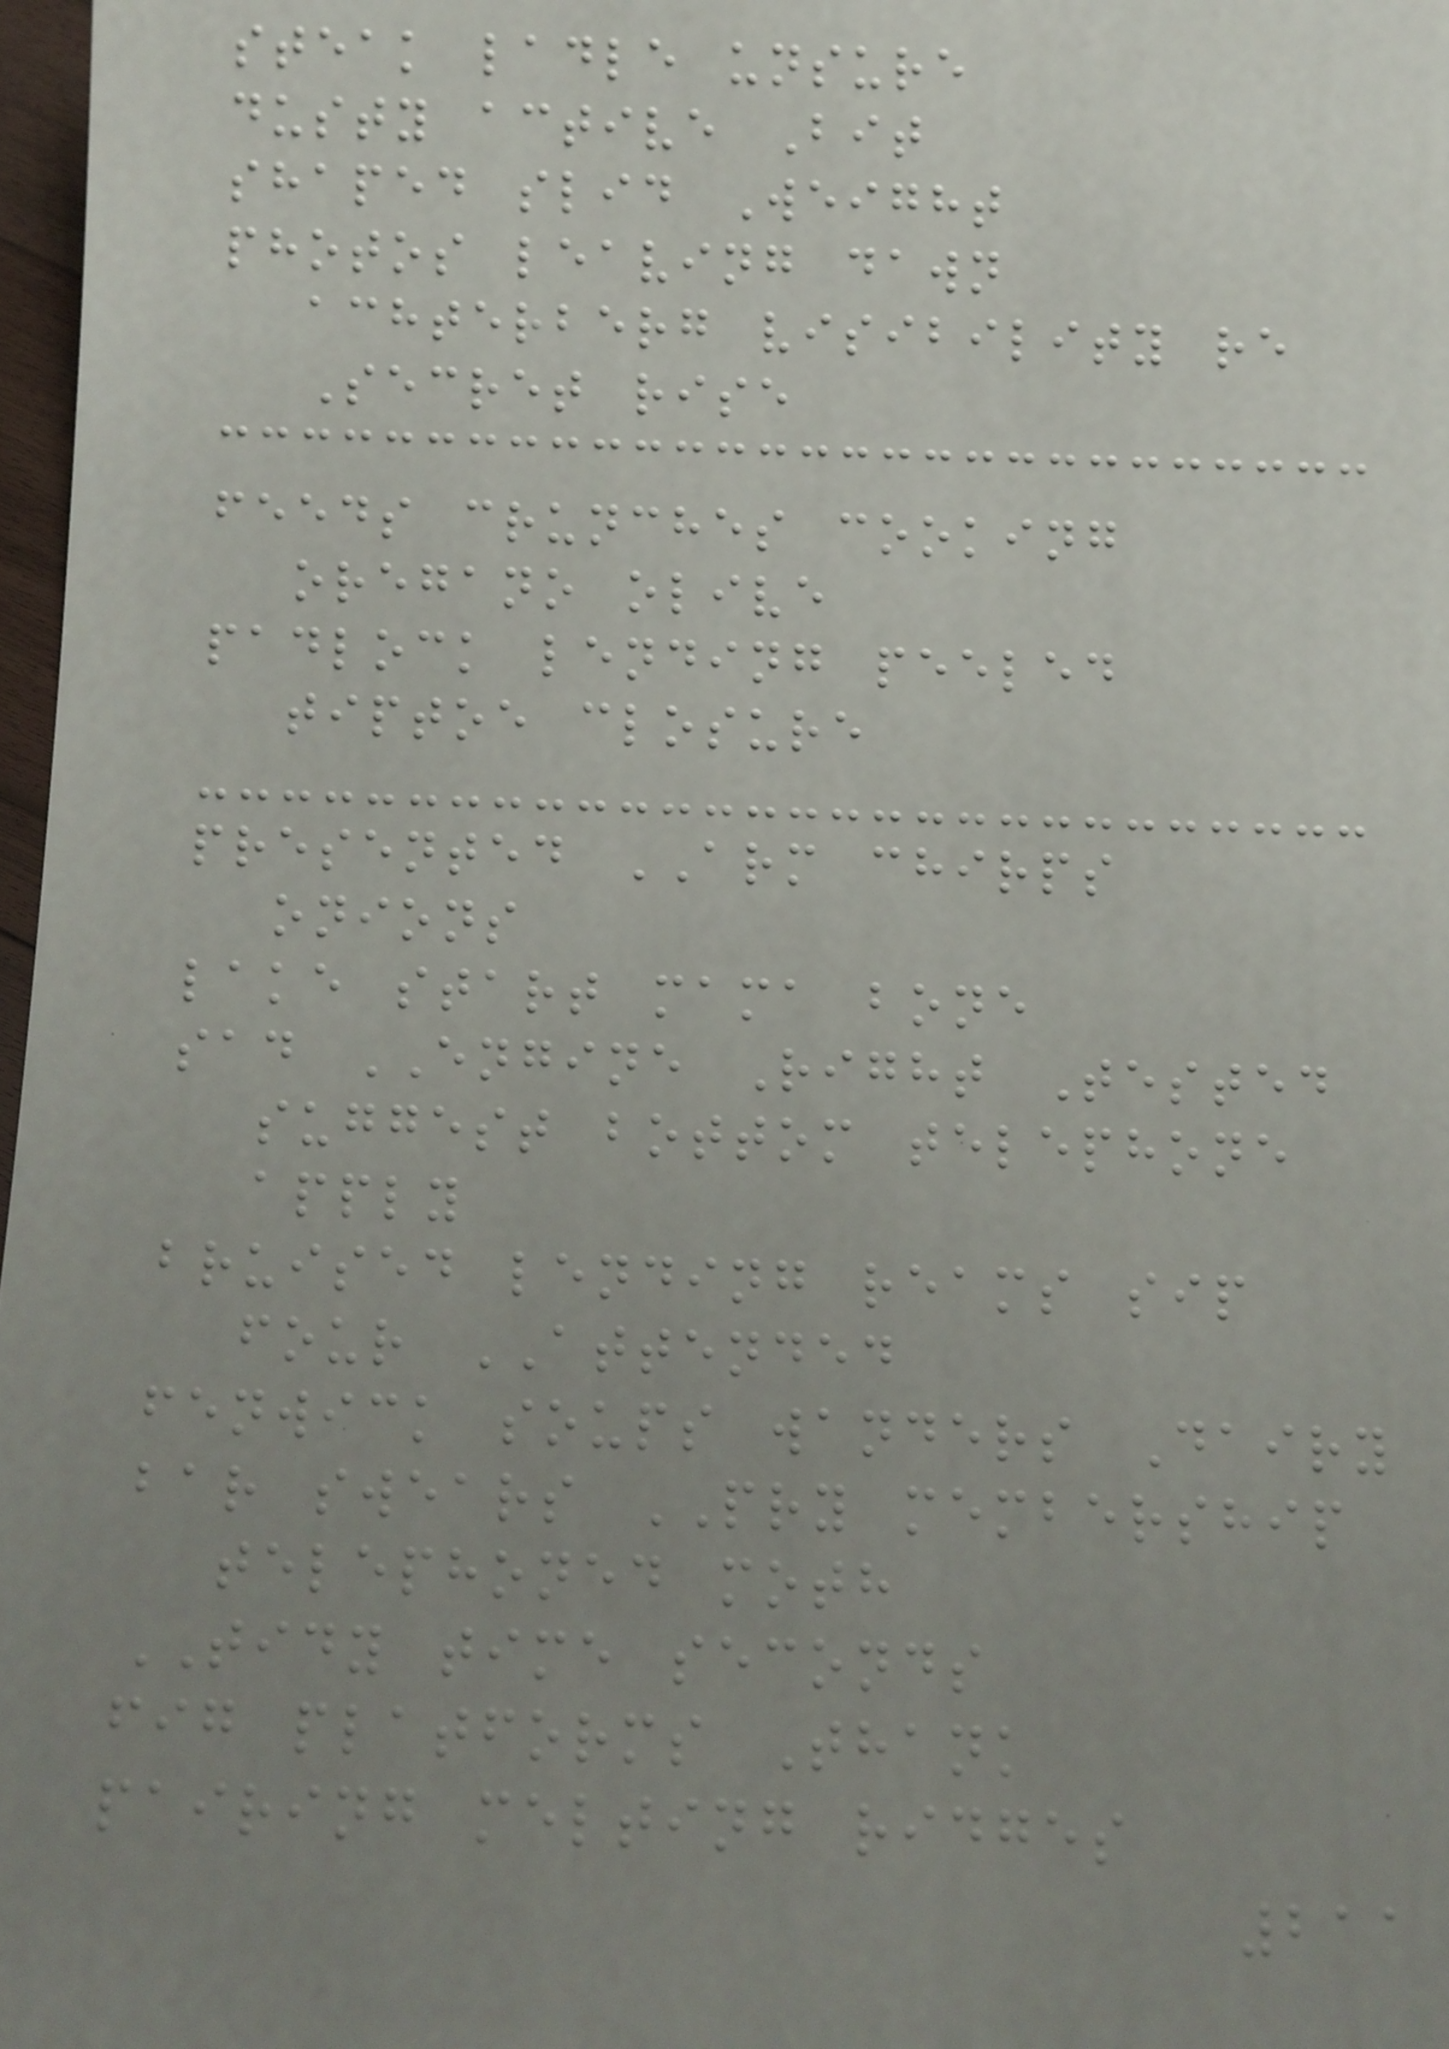steak ladle unsure
dusty active Bit
shaped slid Weight
photos leaving dawn
achterberg visibility re
Secret rise
feeds crunches cooking
oregano olive
padlock lending peeled
tiptoe closure
presented ARM chirps
onions
lake start mama bone
sad ENGINE Right Tested
suggest bottom telephone
apply
bruised lending reams sip
four ATTENDED
fenwick soups wanders Dairy
bar swears PRY membership
telephoned moth
TIDY time seconds
fig platforms Thank
pairing melting ridges
211
